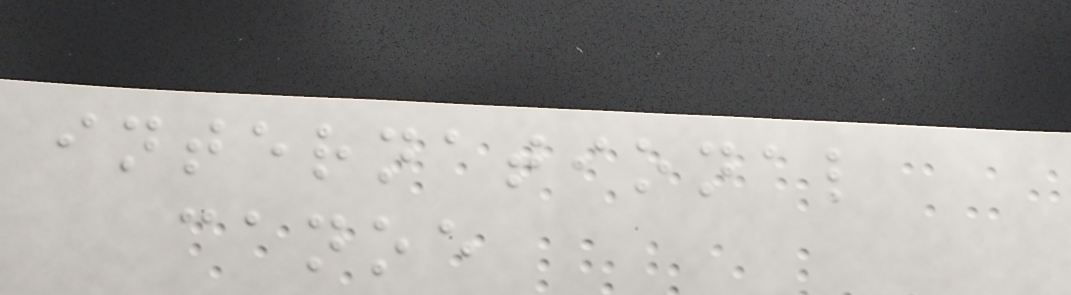international
canoe
